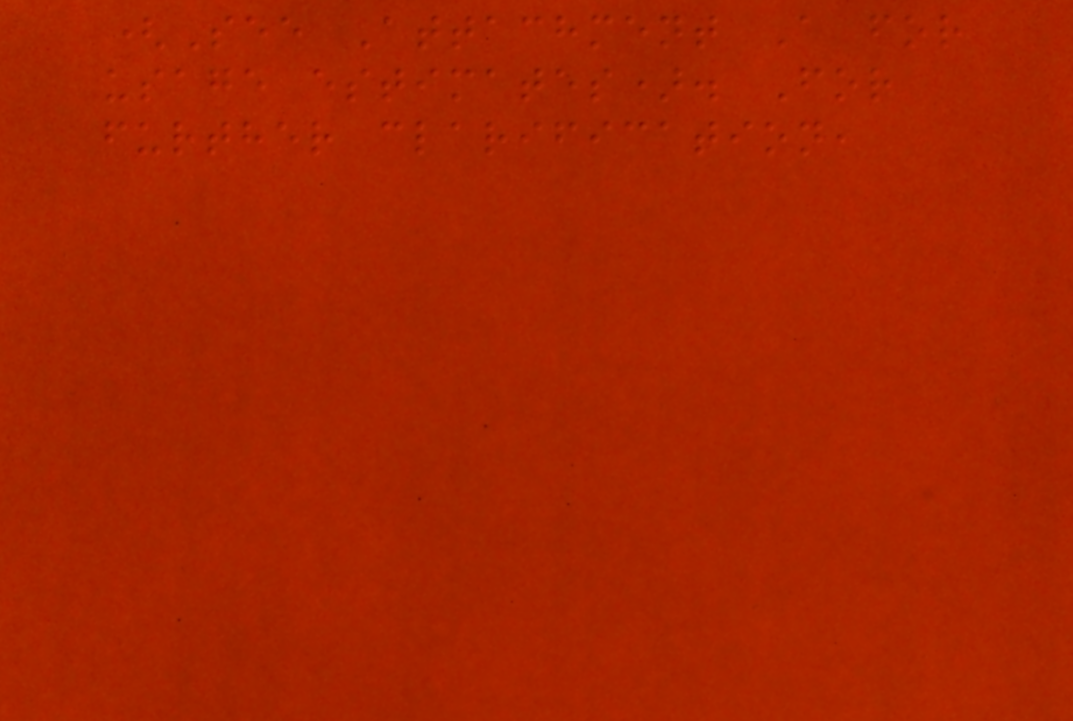(See Attachment A for
usage estimates). For
further clarification,
